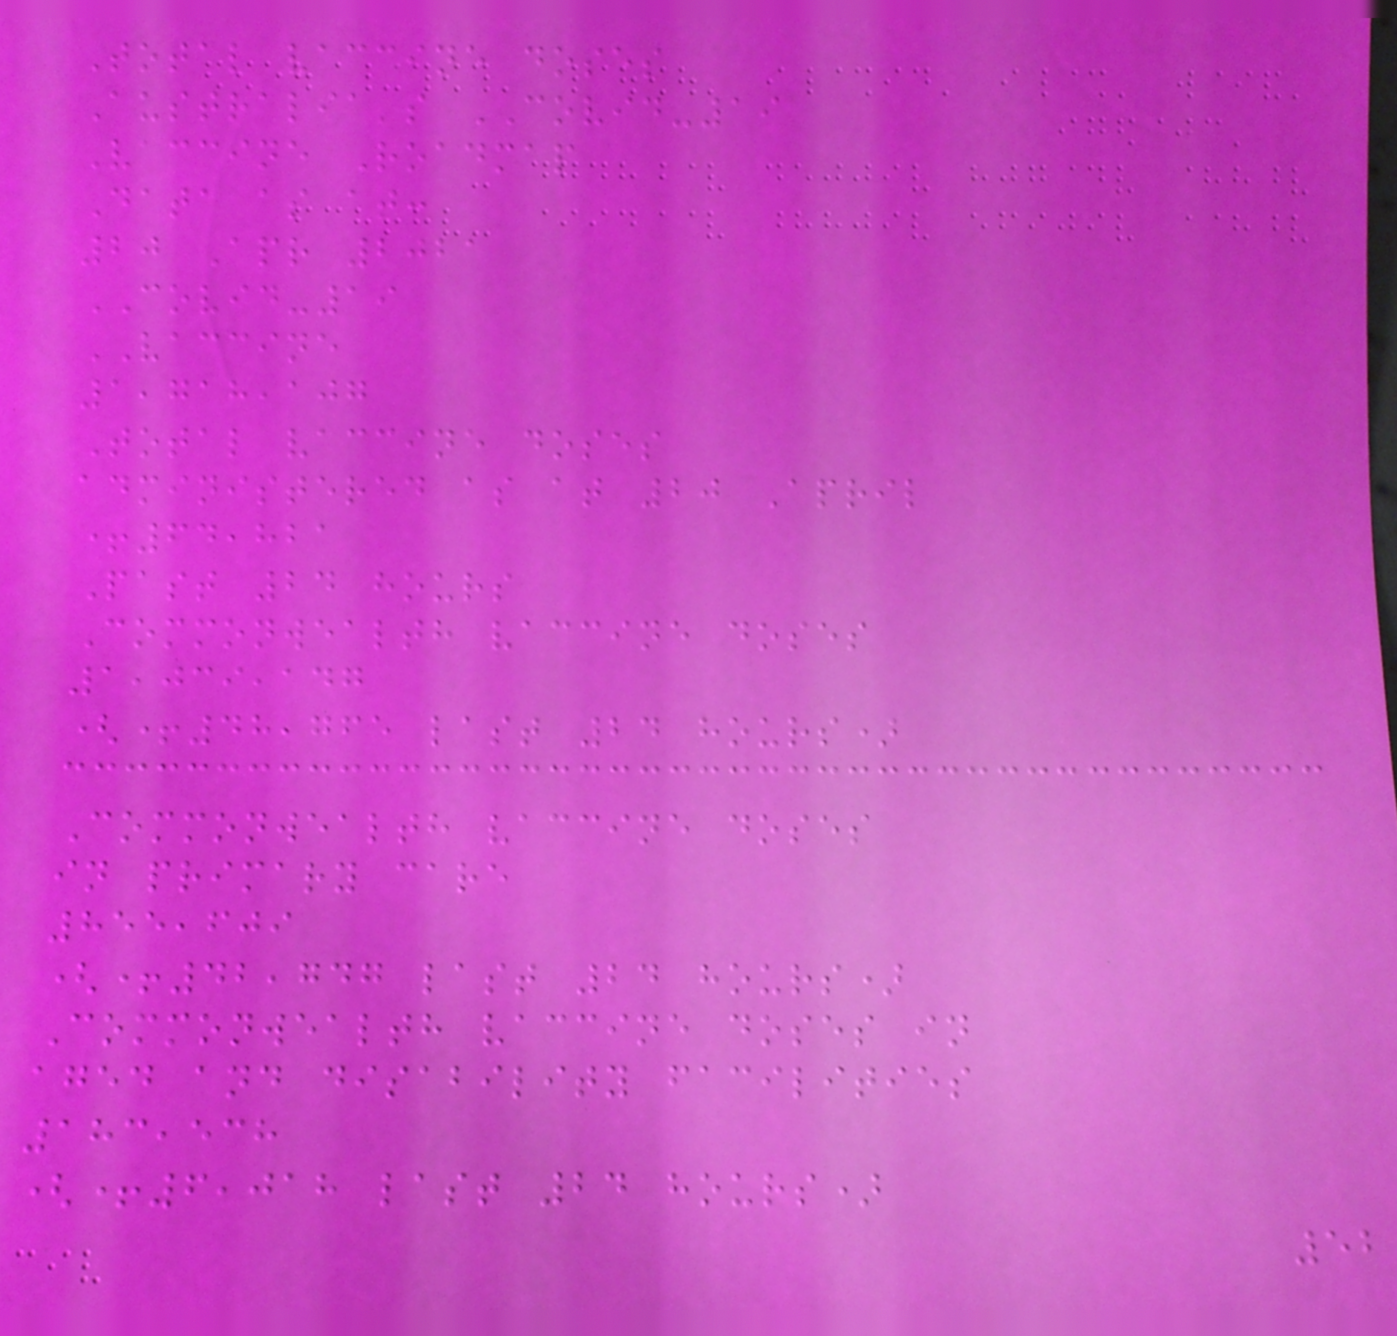Total vaccine doses
Australia's COVID-19
Vaccine Roadmap
Data as at:
20 Apr 2021
COVID-19
VACCINE
1,718,107
Total vaccine doses
administered as at 20 April
+64,821
Past 24 hours
Commonwealth vaccine doses
1,039,147
(+48,765 last 24 hours)
Commonwealth vaccine doses
in primary care
855,609
(+42,747 last 24 hours)
Commonwealth vaccine doses in
aged and disability facilities
183,538
(+6,018 last 24 hours)
52
